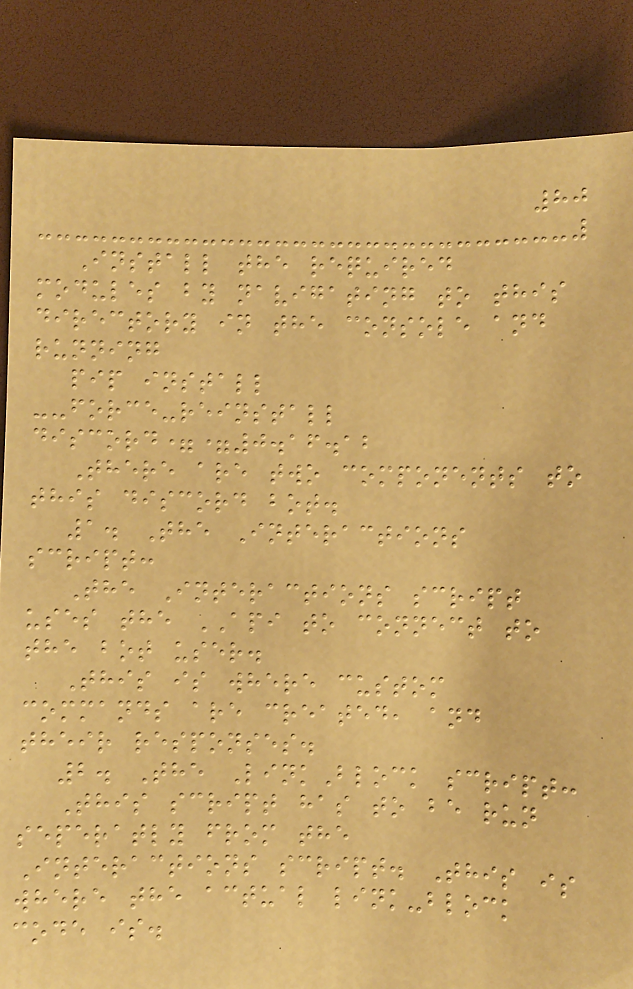80
Install the required
modules by navigating to this
directory in the console and
running
pip install
--force-reinstall
discord==0.16.12
There are two components to
this discord bot.
1. The Interactions
script:
The Interactions script
uses the API to connect to
the bot user.
This is where custom
commands are created, and
their responses.
2. The LinkBlock script:
This script has to be run
seperatly from the
Interactions script. This is
where the actual link-block
code is.
